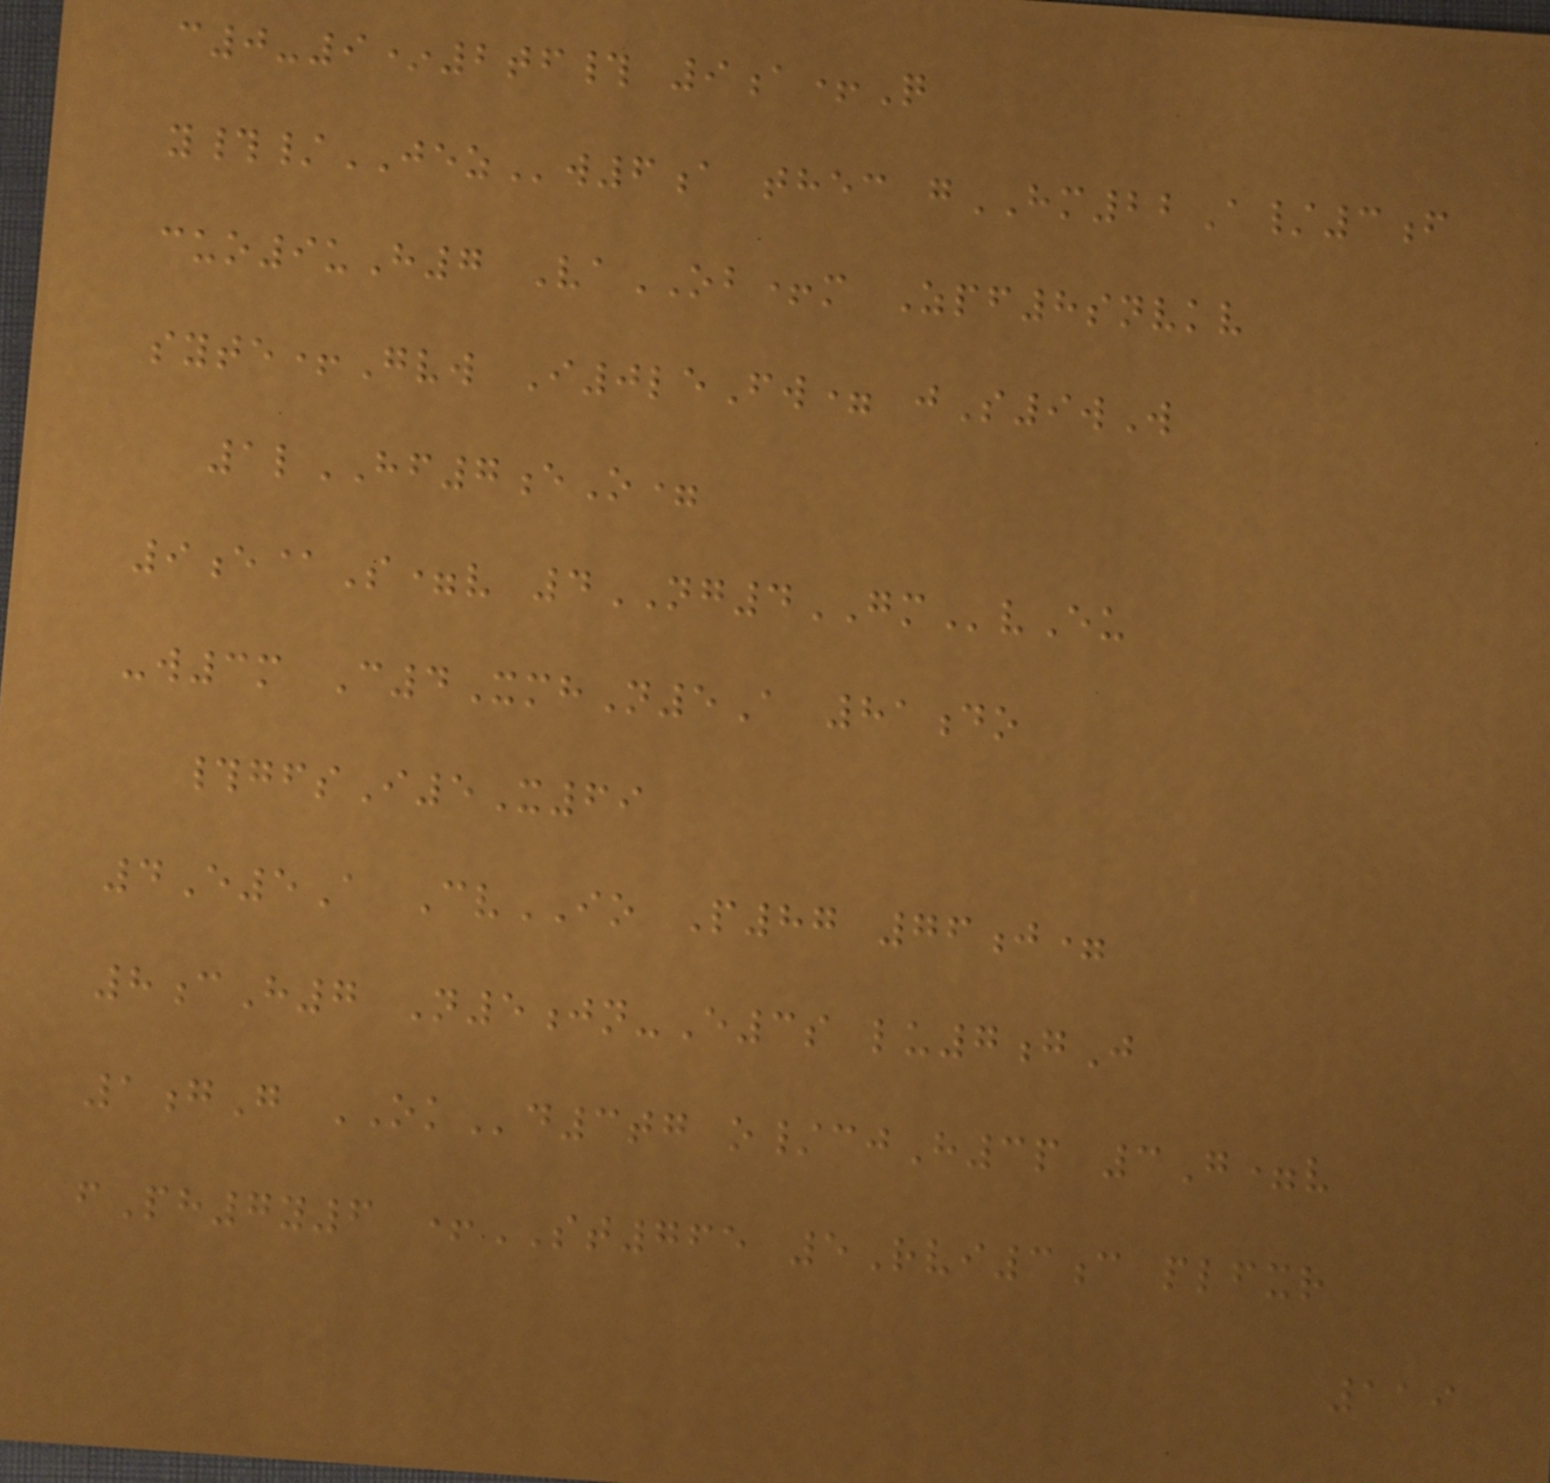c0-9*2tf# 9a+Q
y#/JEZw6a thec gHM22A/3f
cuo9uH7 VaOB+m Zpf8snvkv
syte+Gvw I0leFw= jS9wW
1lHF7eO=
9e@S=v 4NG4GMvEu
-w3m C4XmhN5A 81do
#gfsI5X69
4E5A CvIO P87 76j=
8cH7 N5jn-E3s lu7gJ
1gG OKd3tg o/cjH3p 3G=v
fPh7y6 +ST765 5Rvi3c plfxr
119
